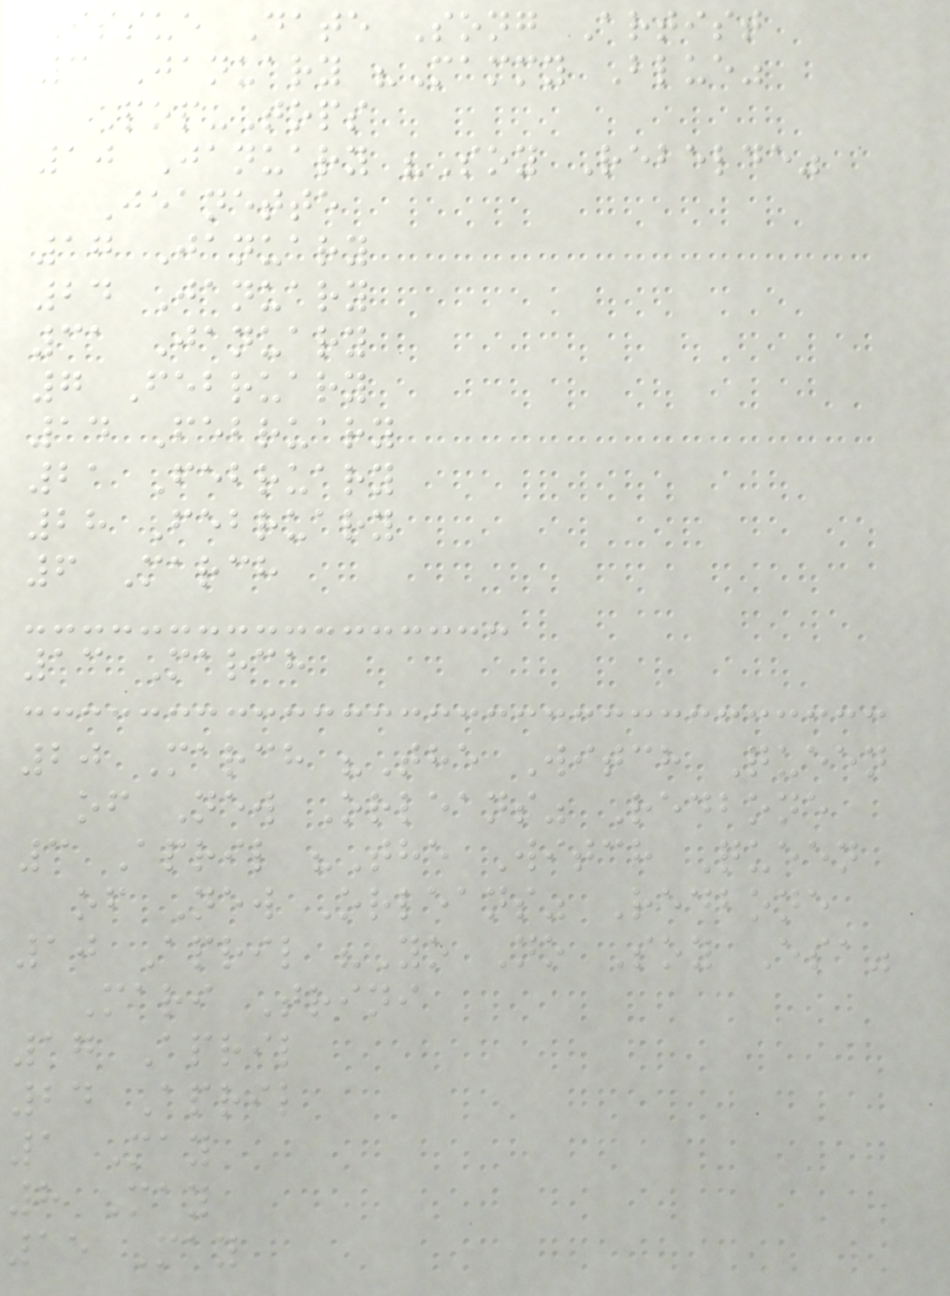Issue Date Song Artist
3 January "Mammy Blue"
Pop-Tops
10 January "Soy Rebelde"
Jeanette
17 January
24 January
31 January
7 February
14 February
21 February
28 February
6 March
13 March
20 March "The Witch Queen
of New Orleans" Redbone
3 April "The Witch Queen
of New Orleans" Redbone
10 April "Yo No Soy Esa"
Mari Trini
17 April
24 April
1 May
8 May
15 May
